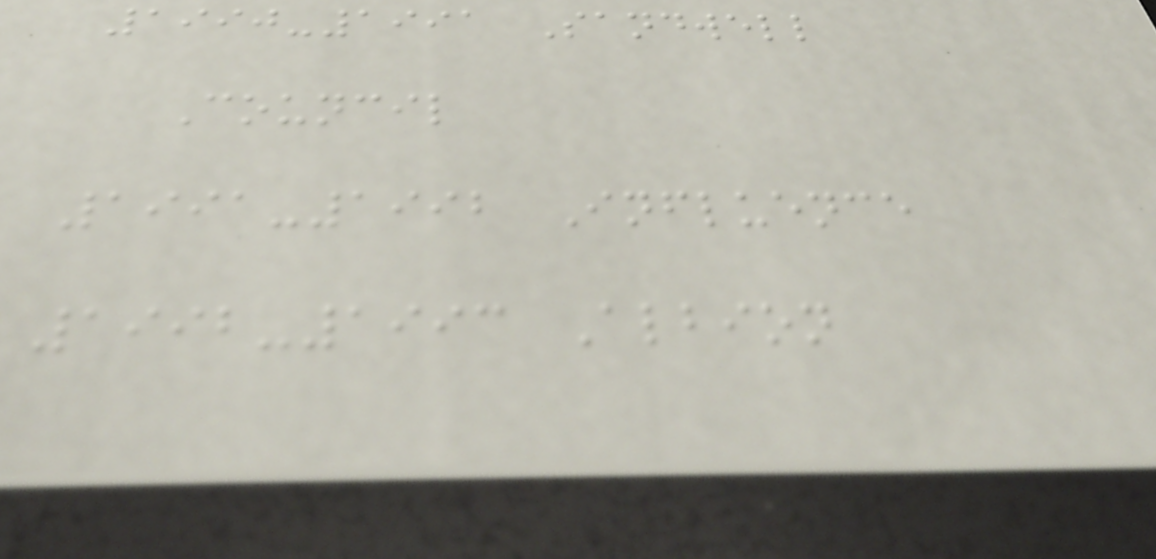1990-1991 Sandwell
Council
1991-1992 Influence
1992-1993 Albion
